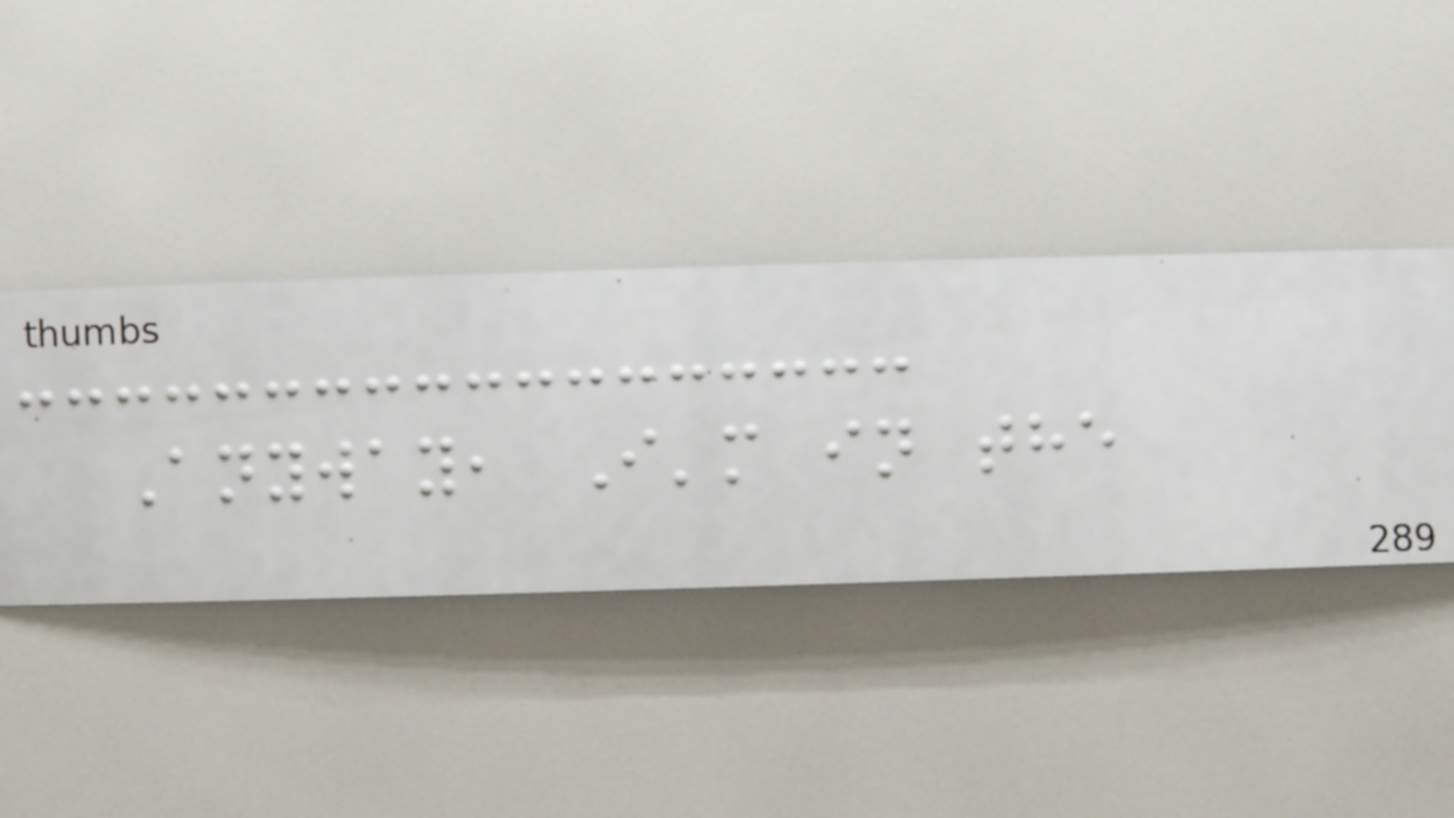Anyway, I'm in the
